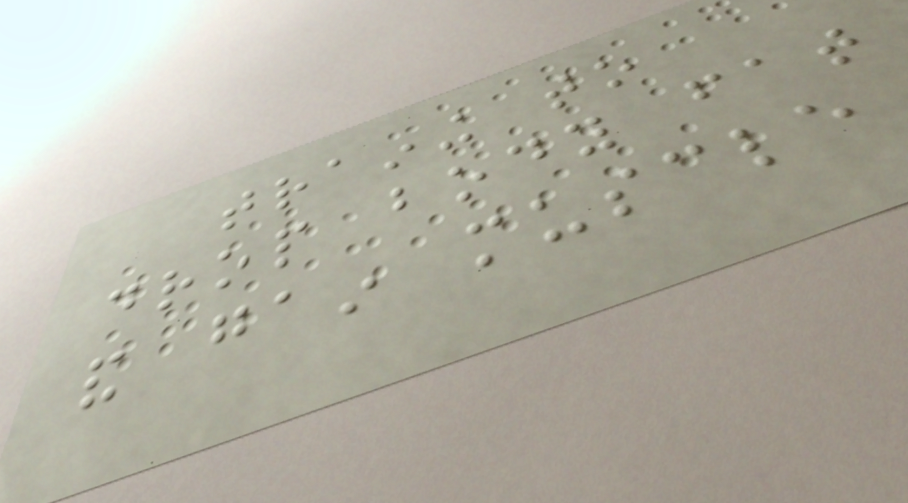training to
drop body fat
and gain muscle
